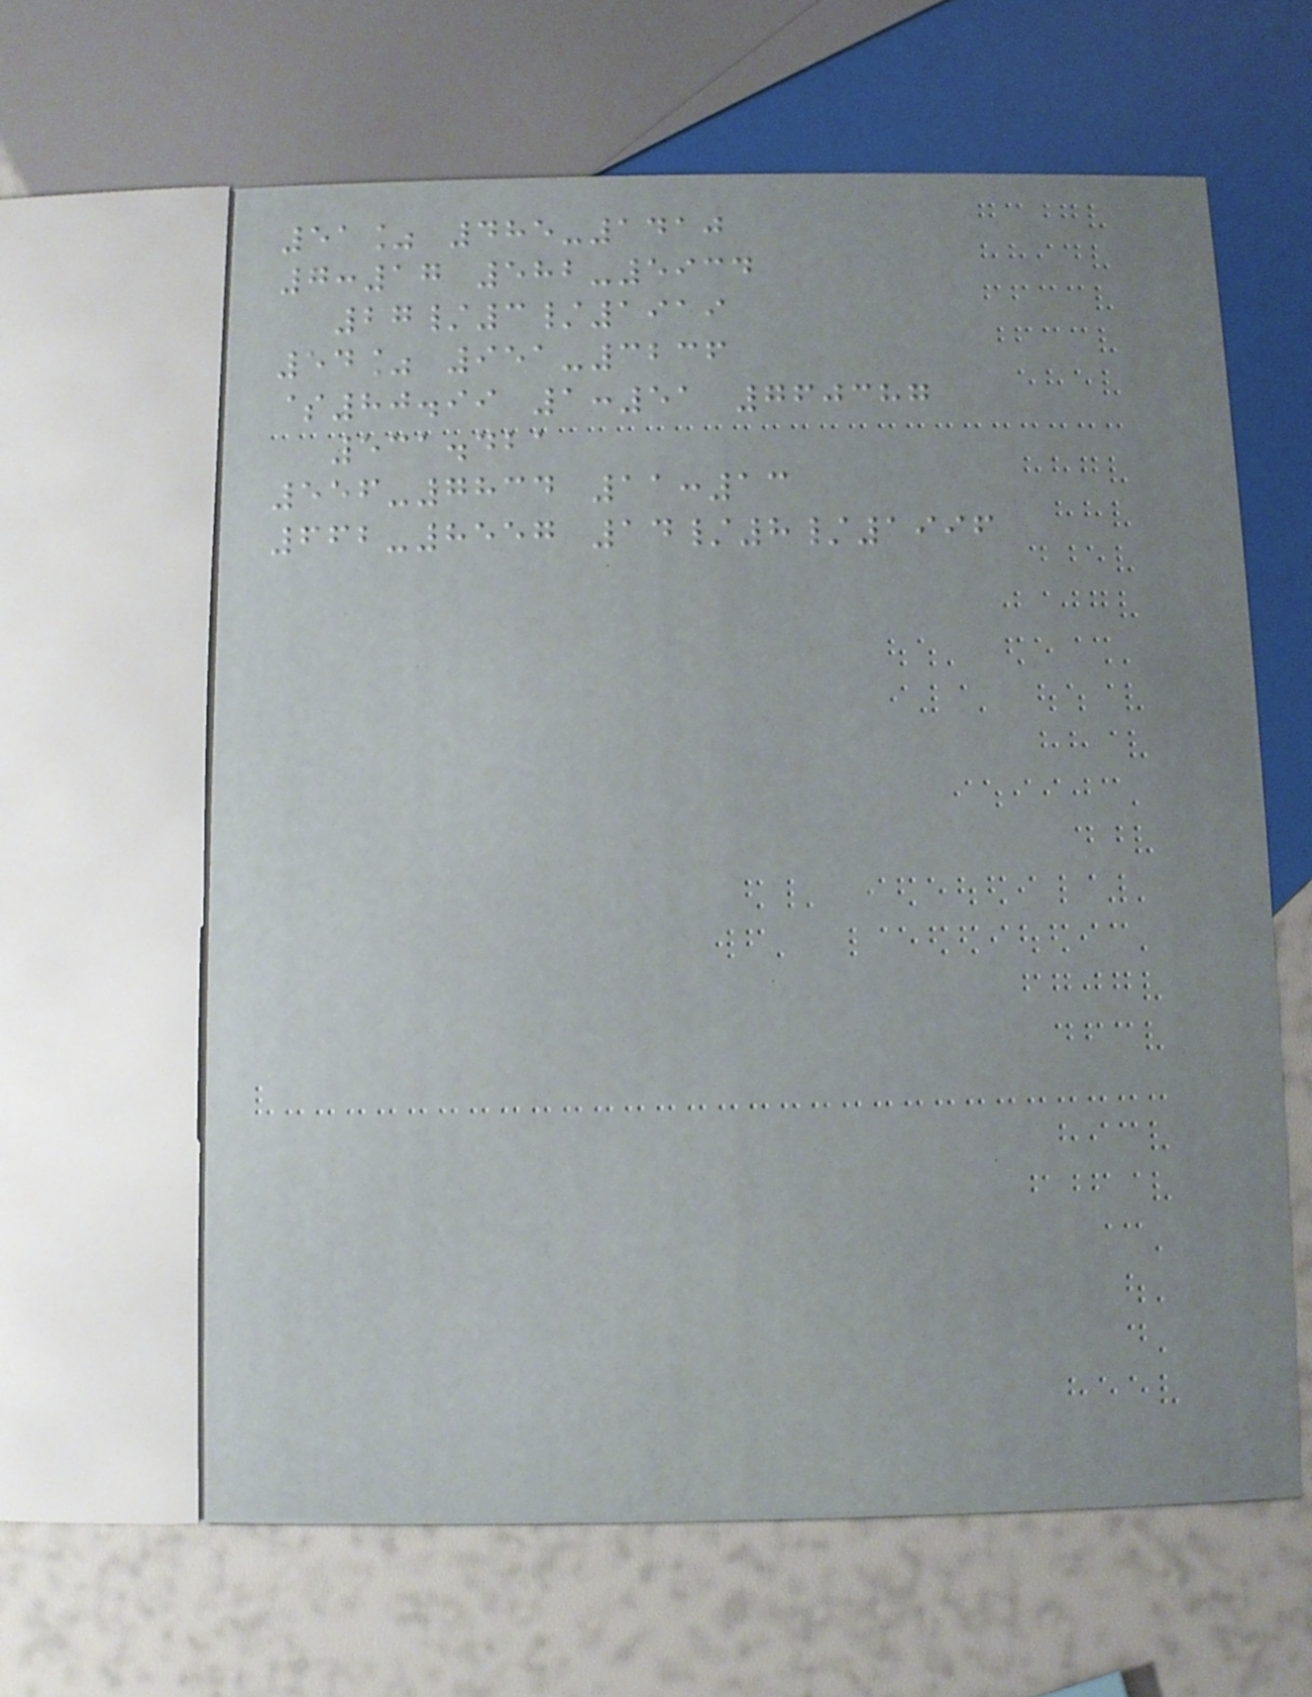51% 485-1410
7:17 582-5934
27/3/1919
54% 951-3236
$80.99 1:51 760387
531.421
556-7834 11:13
662-8557 14/8/1996
